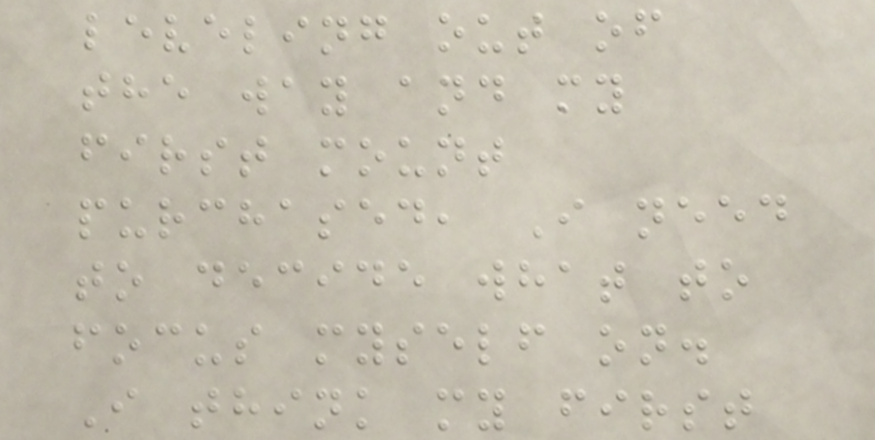leveling out of
the way and my
first mount
purchased, I need
to decide what to
focus myself on.
I think my first
